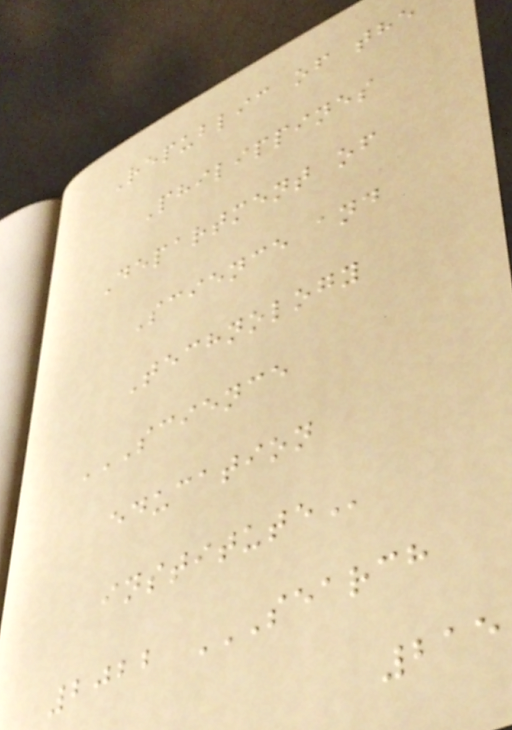Republic of the
Philippines
Department of
Science and
Technology
SCIENCE
EDUCATION
INSTITUTE
2022 SEARCH
215
